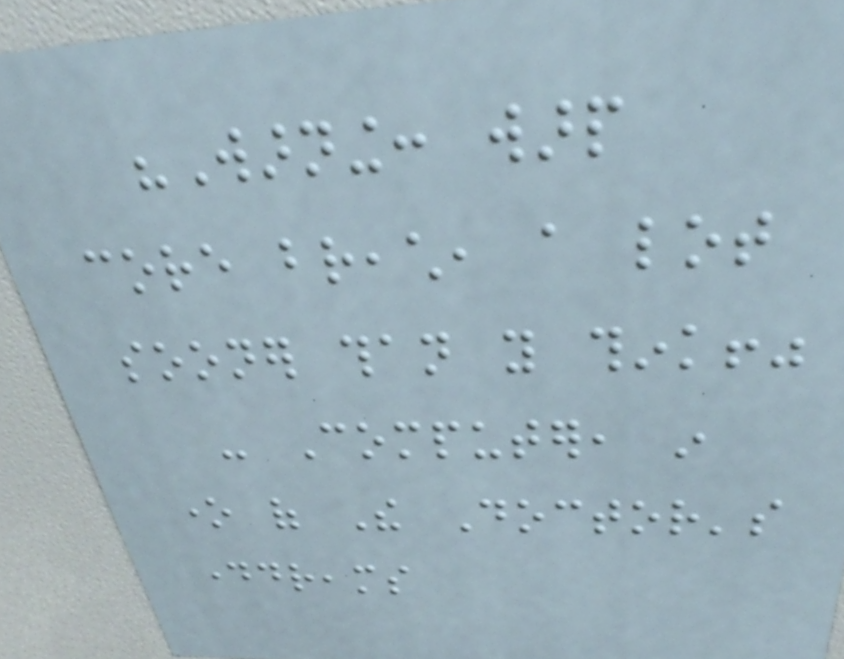"Warning: warp
core breach, a lot
sooner than you think!"
- Computer, in
one of The Doctor's
daydreams
